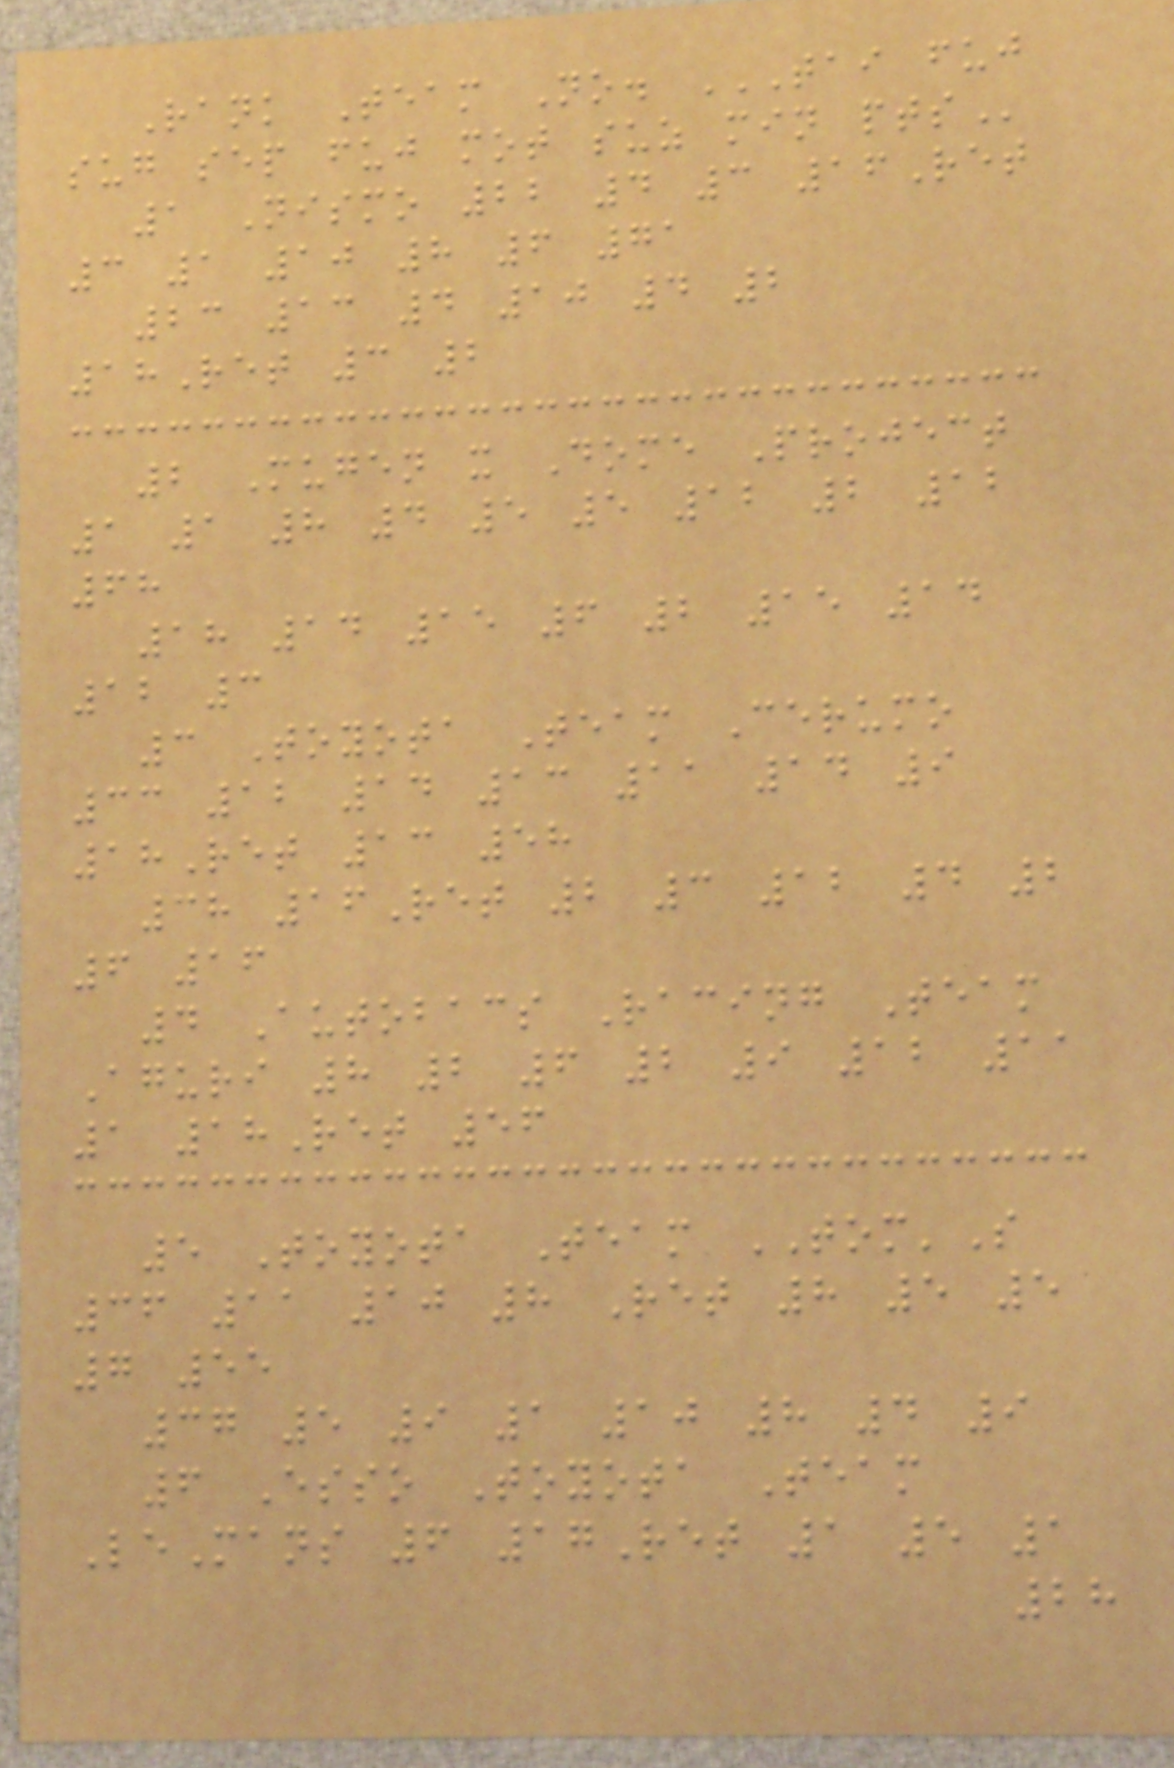Rank Team No. TAI FUJ
SUG SEP FUJ MOT SUZ MIN PTS
1 Nismo 22 4 3 16Ret
3 1 10 8 6 71
23 13 4 10 4 2
18Ret 3 2
2 Mugen x Dome Project
1 1 8 4 5 5 12 2 12
68
18 14 15 6 2 15 14
12 3
3 Toyota Team Cerumo
33 12 14 13 11 14 9
18Ret 13 58
38 16Ret 2 3 12 4 2
6 16
4 Autobacs Racing Team
Aguri 8 2 6 2 9 12 11
1 18Ret 56
5 Toyota Team TOM'S
36 11 10 8 Ret 8 5 5
7 55
37 5 9 1 10 8 4 9
6 Esso Toyota Team
LeMans 6 17Ret 1 5 1
28
